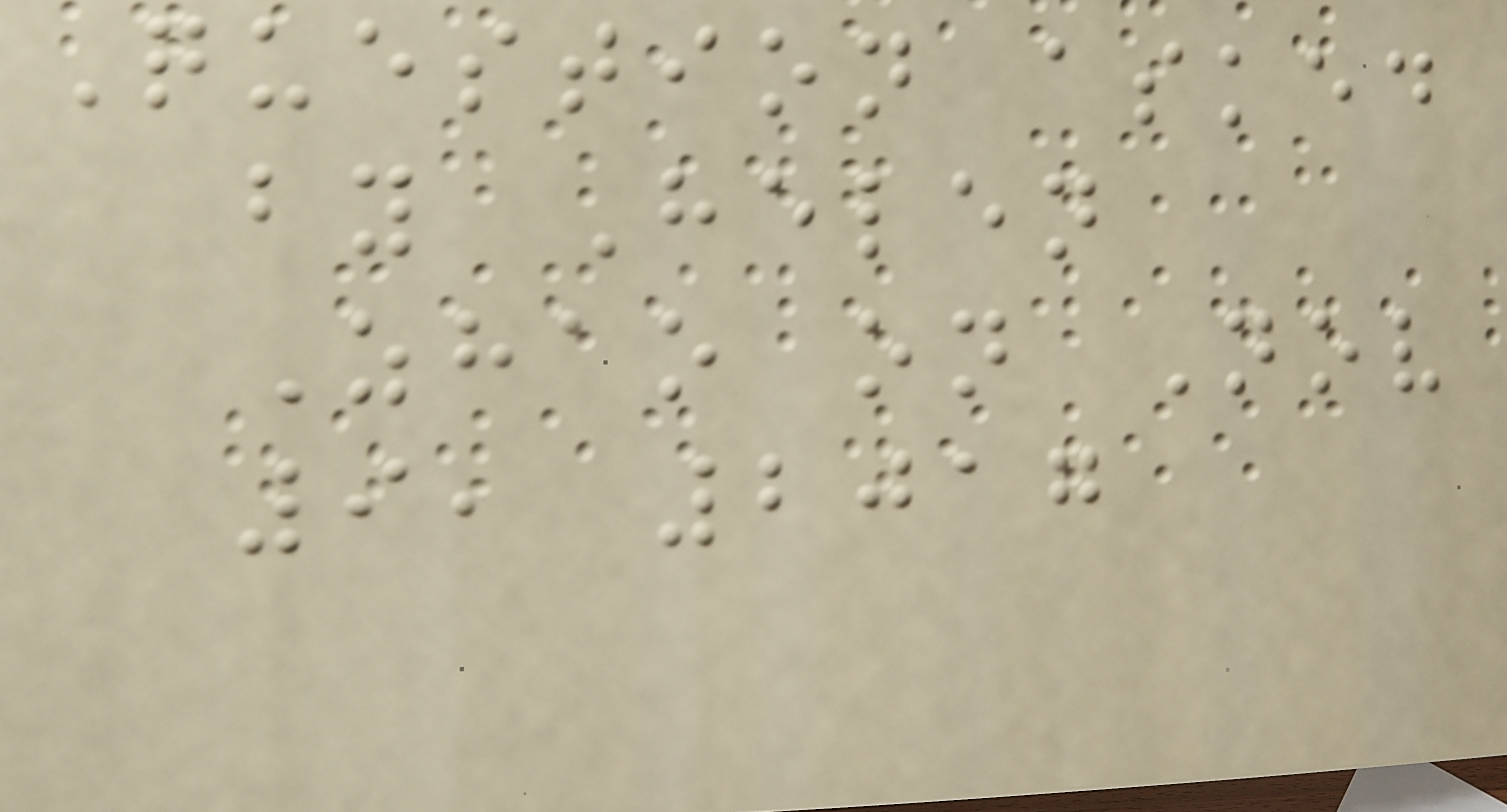Question asked
by Helen
Zhao on Nov
9, 2017
